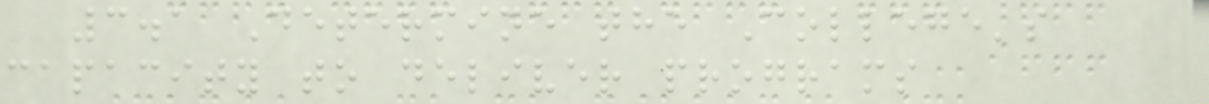3.1 Determine the College's
capacity to deliver programs
